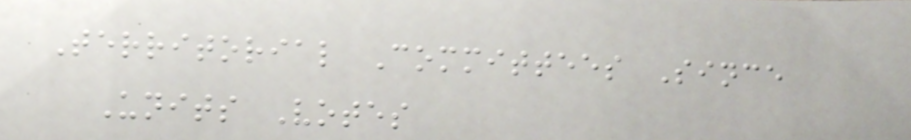Territorial Committees Since
Units Votes
